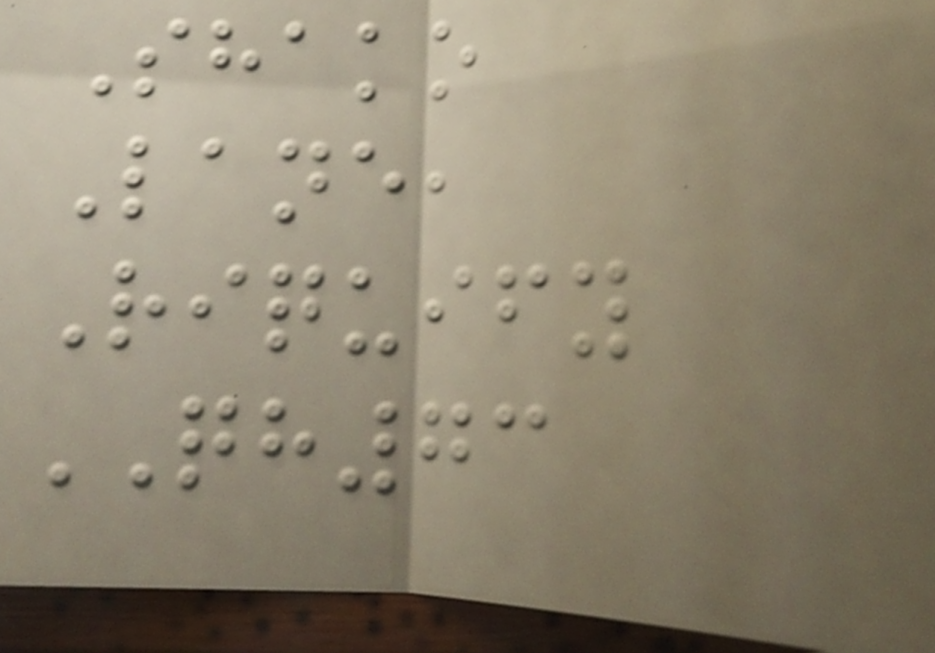Shako
Lane,
Riquify
QH73
